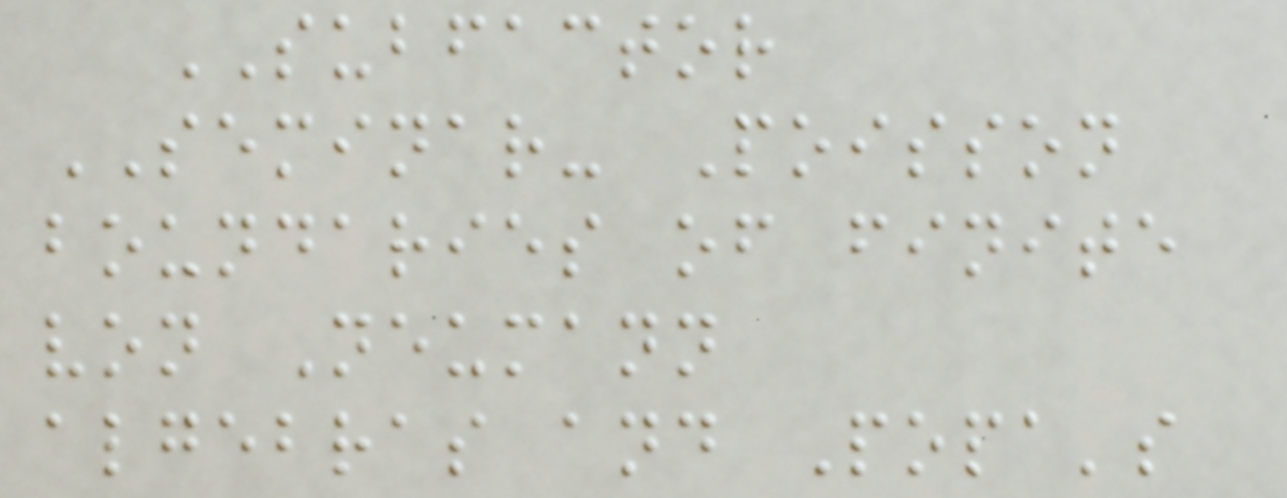SUBFACTOR
SEMINAR- Poisson
boundaries of finite
von Neumann
algebras and Popa's
